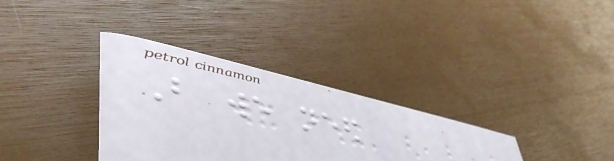But we need
